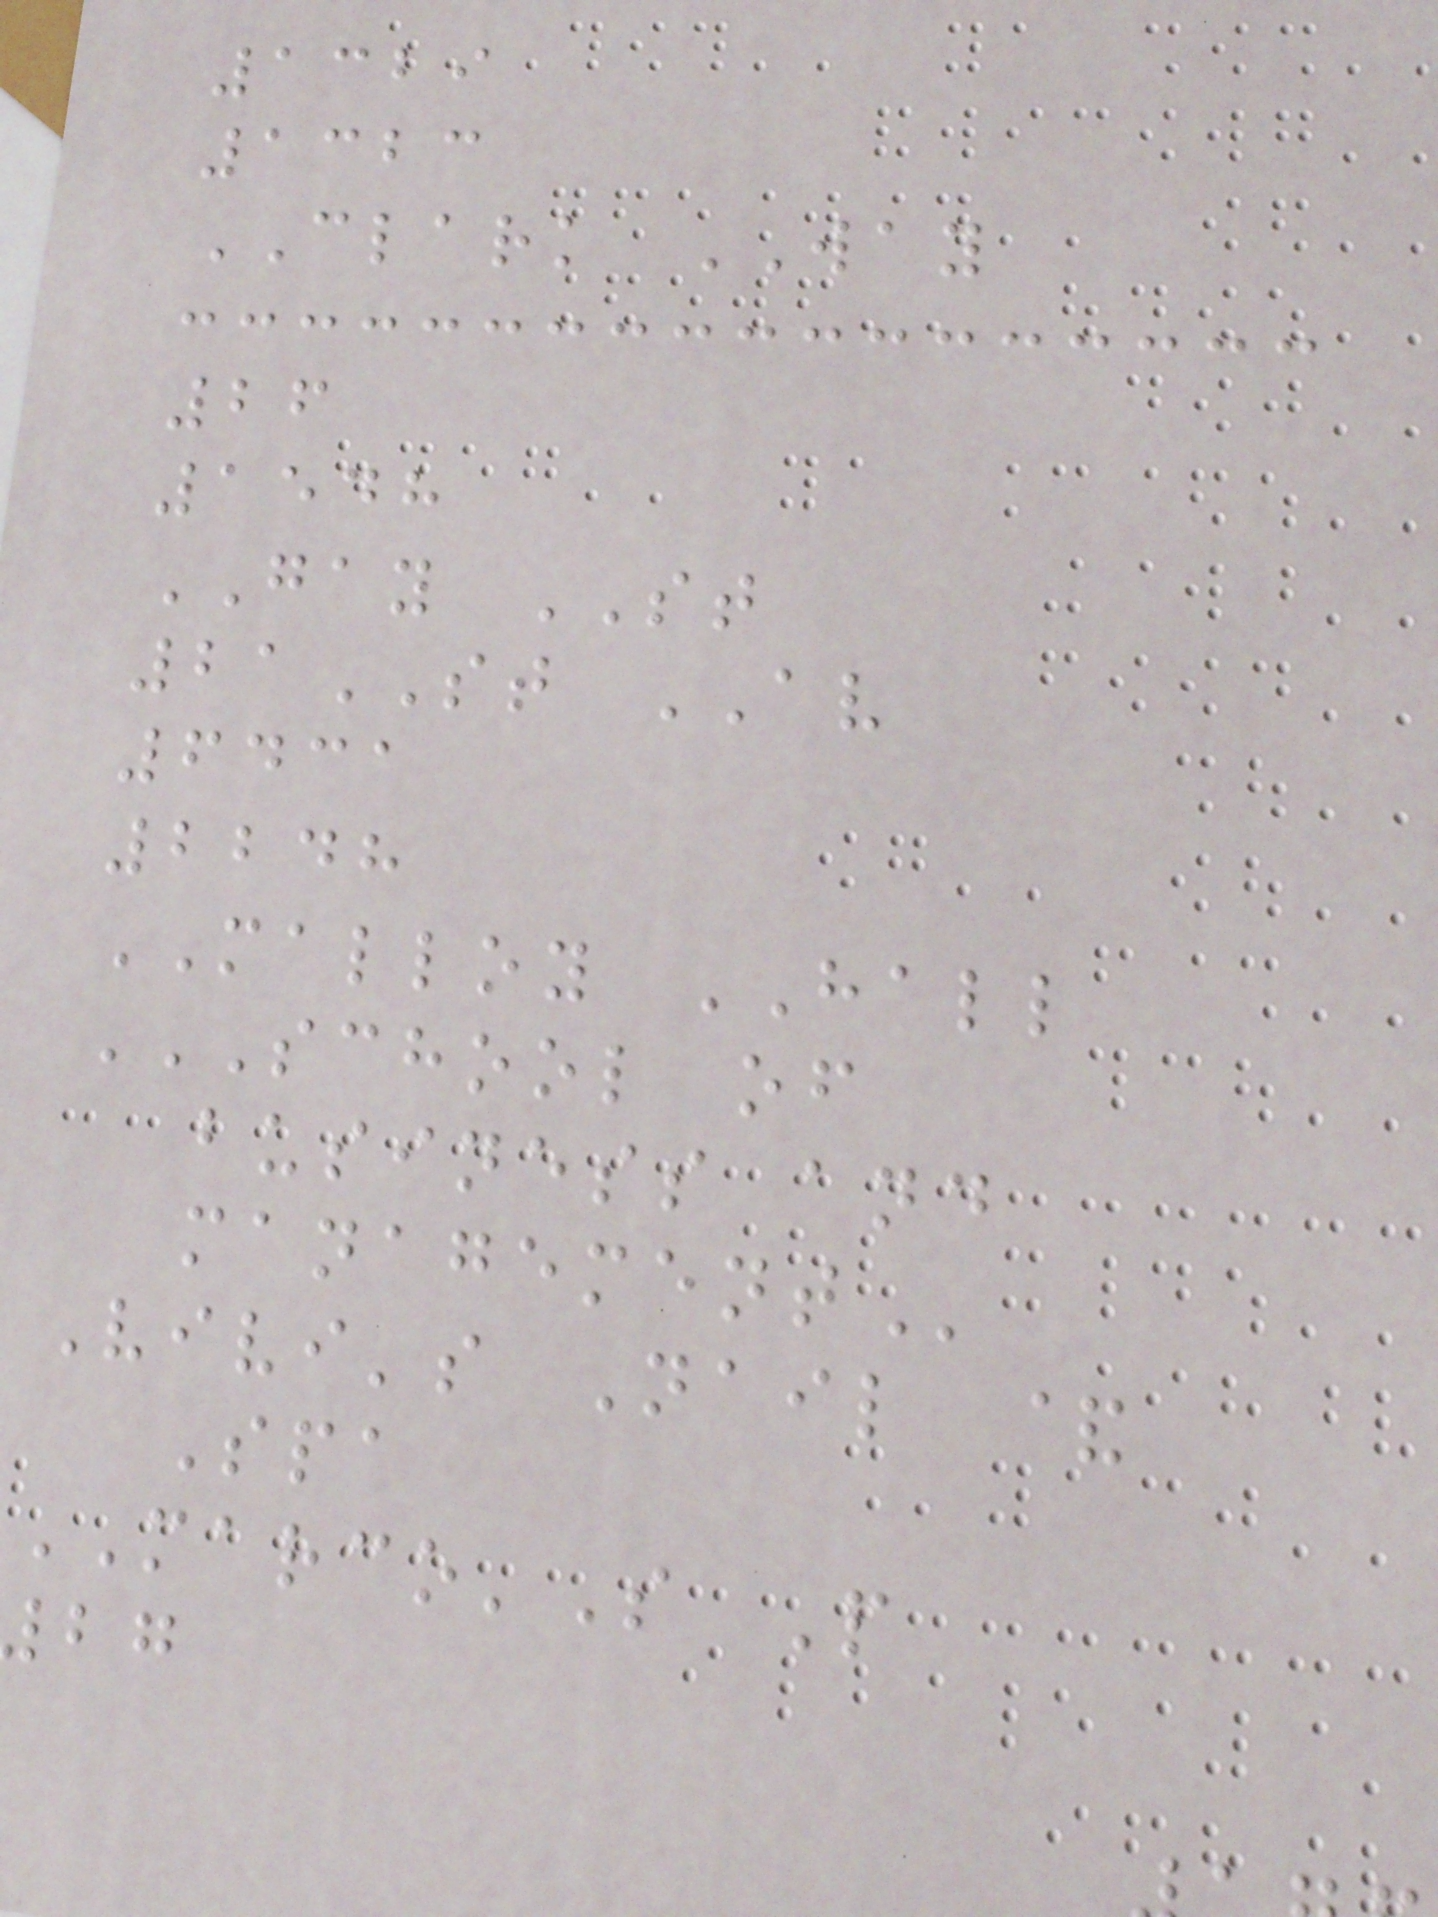1329
1323
CLARK WAY
26
1548
GAY ST
21ST AV
6431
2248
MALLOY HALL
SCHOOL OF
business and
Vivi's Nail &
Spa
MARCO'S P
